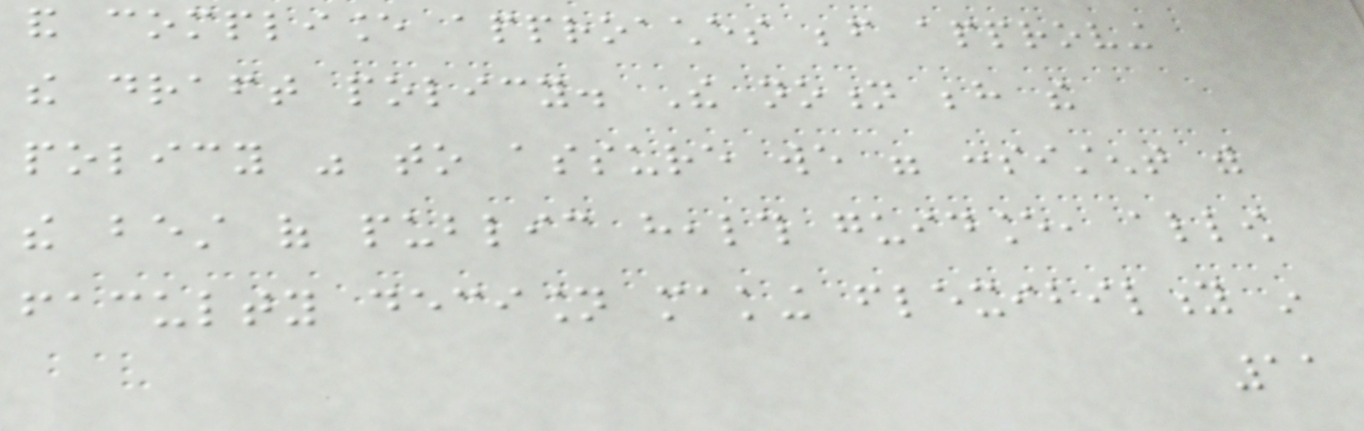and compliance approaches before approving
the draft policy. The notion behind the
policy was to assure we were consistent with
the best of public health guidance, allow
faculty decision making flexibility in
11
